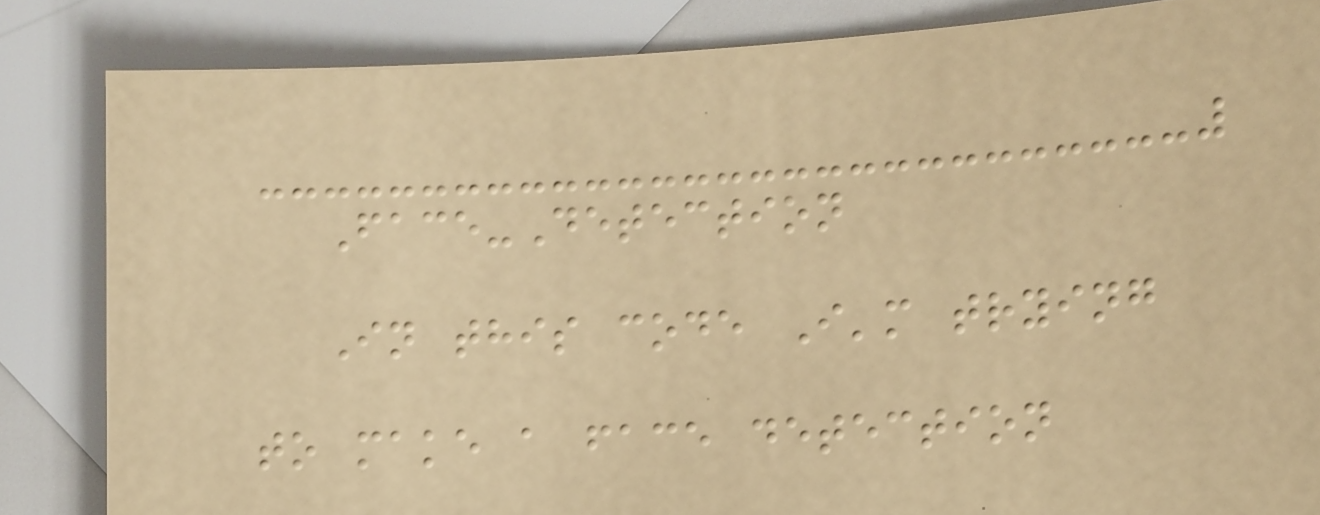Face-Detection
In this code I'm trying
to make a face detection
